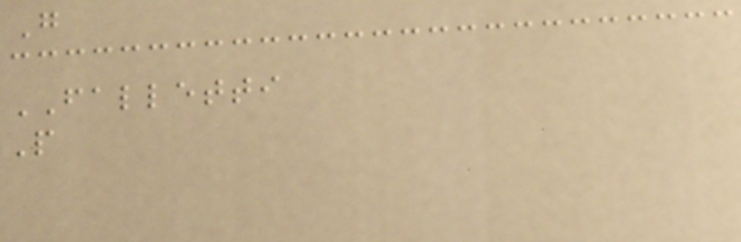G
FALLETTI
P
